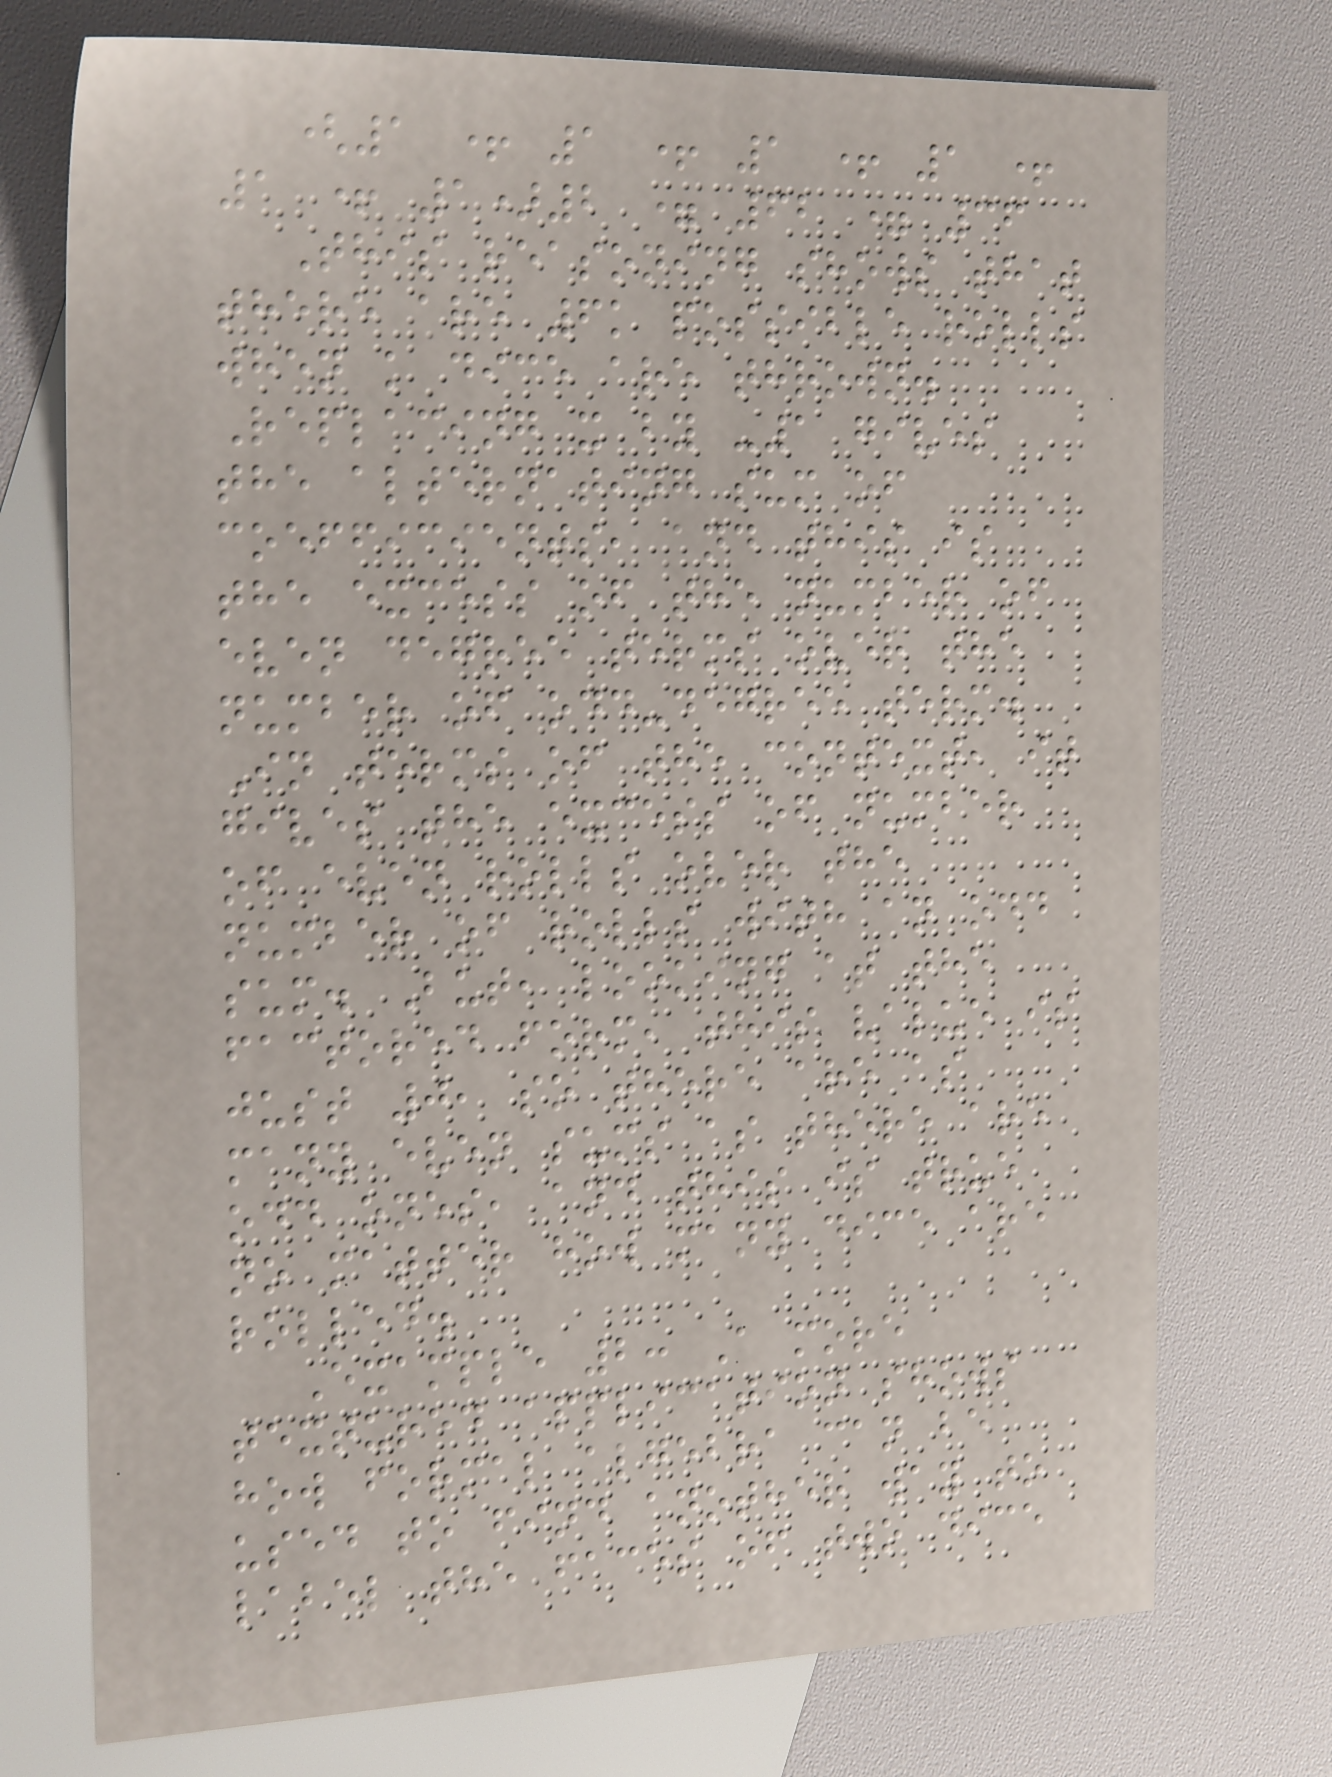(1 + 1 + 1 + 1 +
1 + 1)2 = 62 = 36
This reasoning shows that
there are 6k possible rolls
when k dice are thrown.
Replacing x by -1 gives
the alternating sum of
coefficients, and this is
the excess of the number of
even degree terms over the
number of odd-degree term.
In terms of the context, it
gives the excess of number
of even rolls over the
number of rolls with an odd
sum. But, looking at the
factored form, this value is
just 0, so there are as
many even sums as there are
odd ones, and this is true
no matter how many dice are
rolled.
Example 2: A more
textured application shows
how formal algebra can be
used to find another way to
label the faces of two dice
